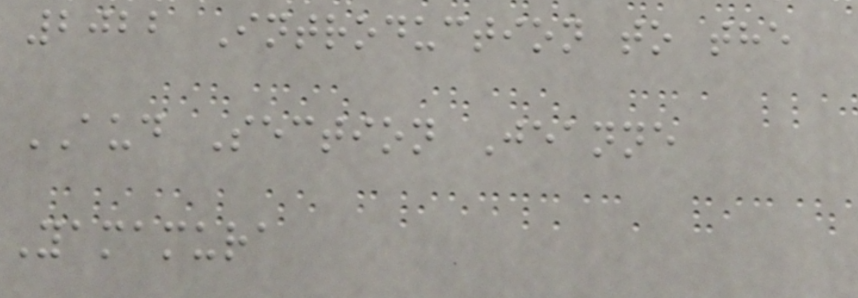2022 Introduction to the
AUD Section Jeanne
Yamamura
